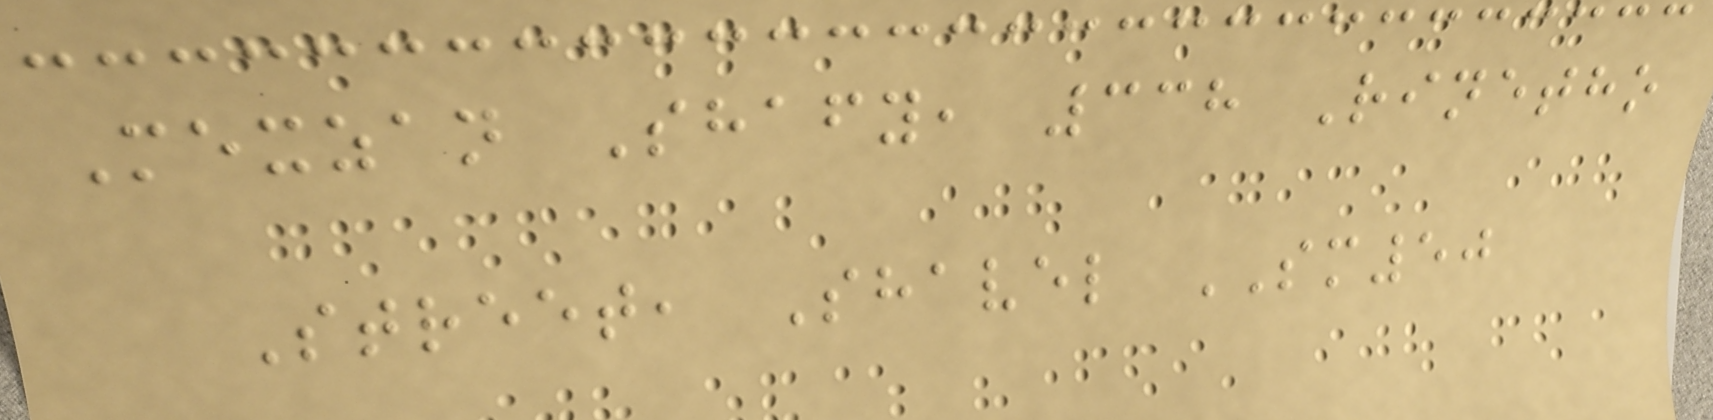Mexzan Shafy, 338 Rinetho
Street, Shavel SM50
